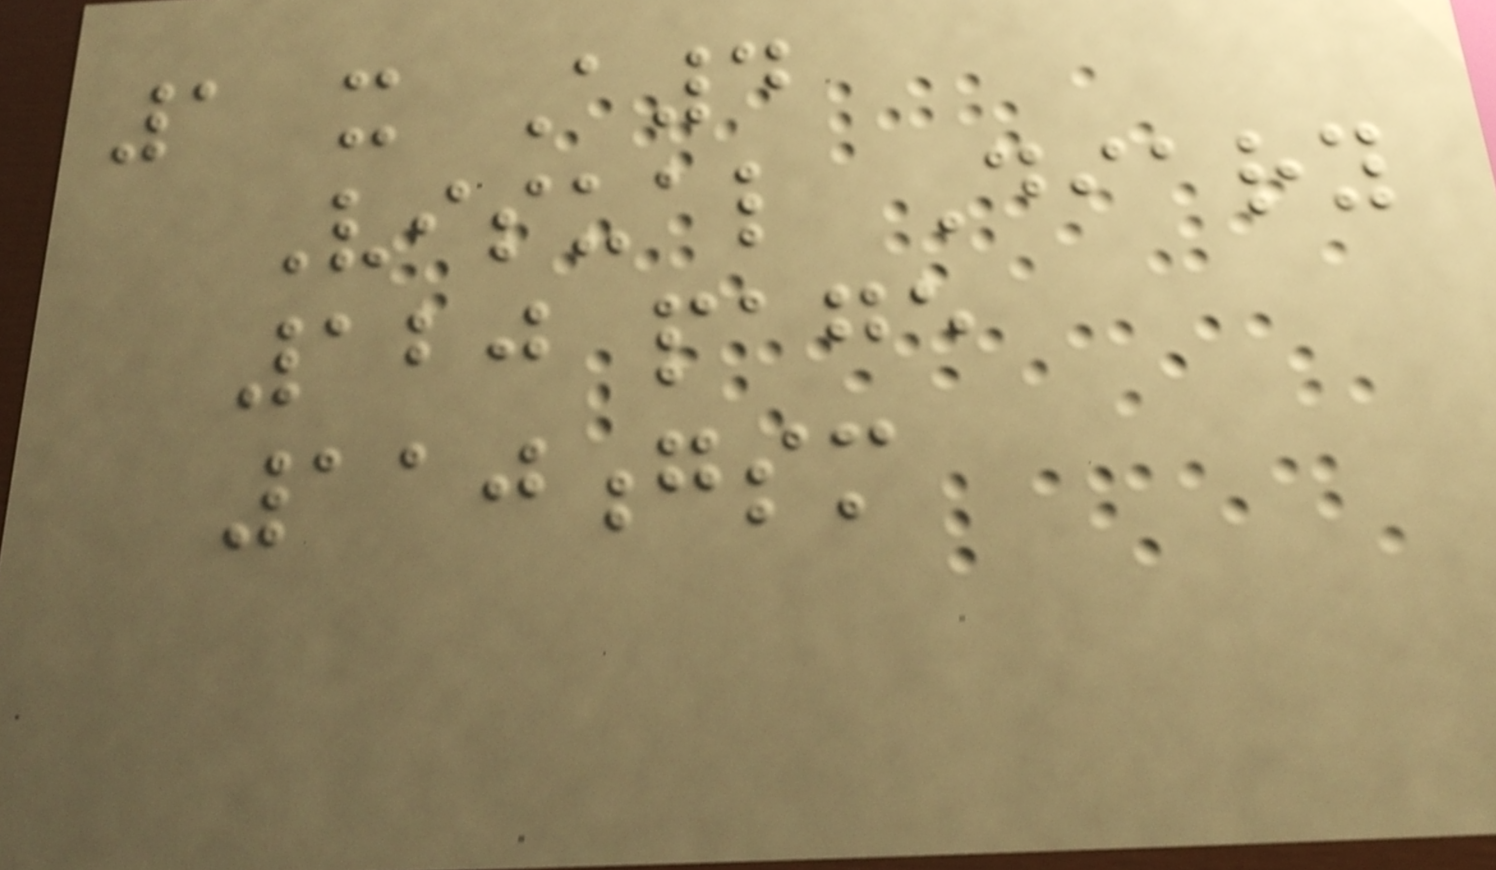1 x A4
Visual Diary
120 page
110gsm
